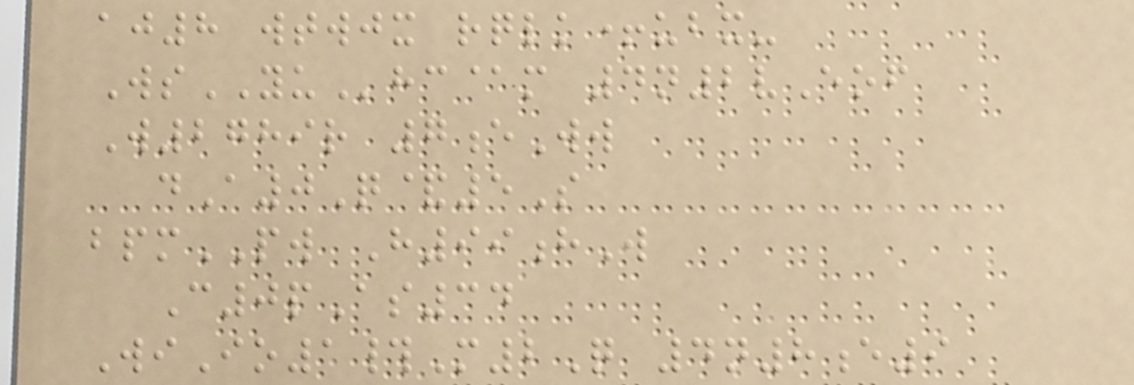aj8 wtwjx rqlk+ubx-
WsYUhc@m 4n2vEof
W2789r 7eWw
dA0Q&5S
bpmPW H99hW
C0pAs34
WiIo1#M2Q 4n8e9
